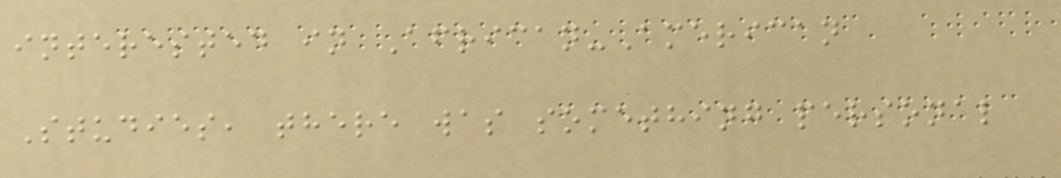interested in African-American
Studies, there was something personal
